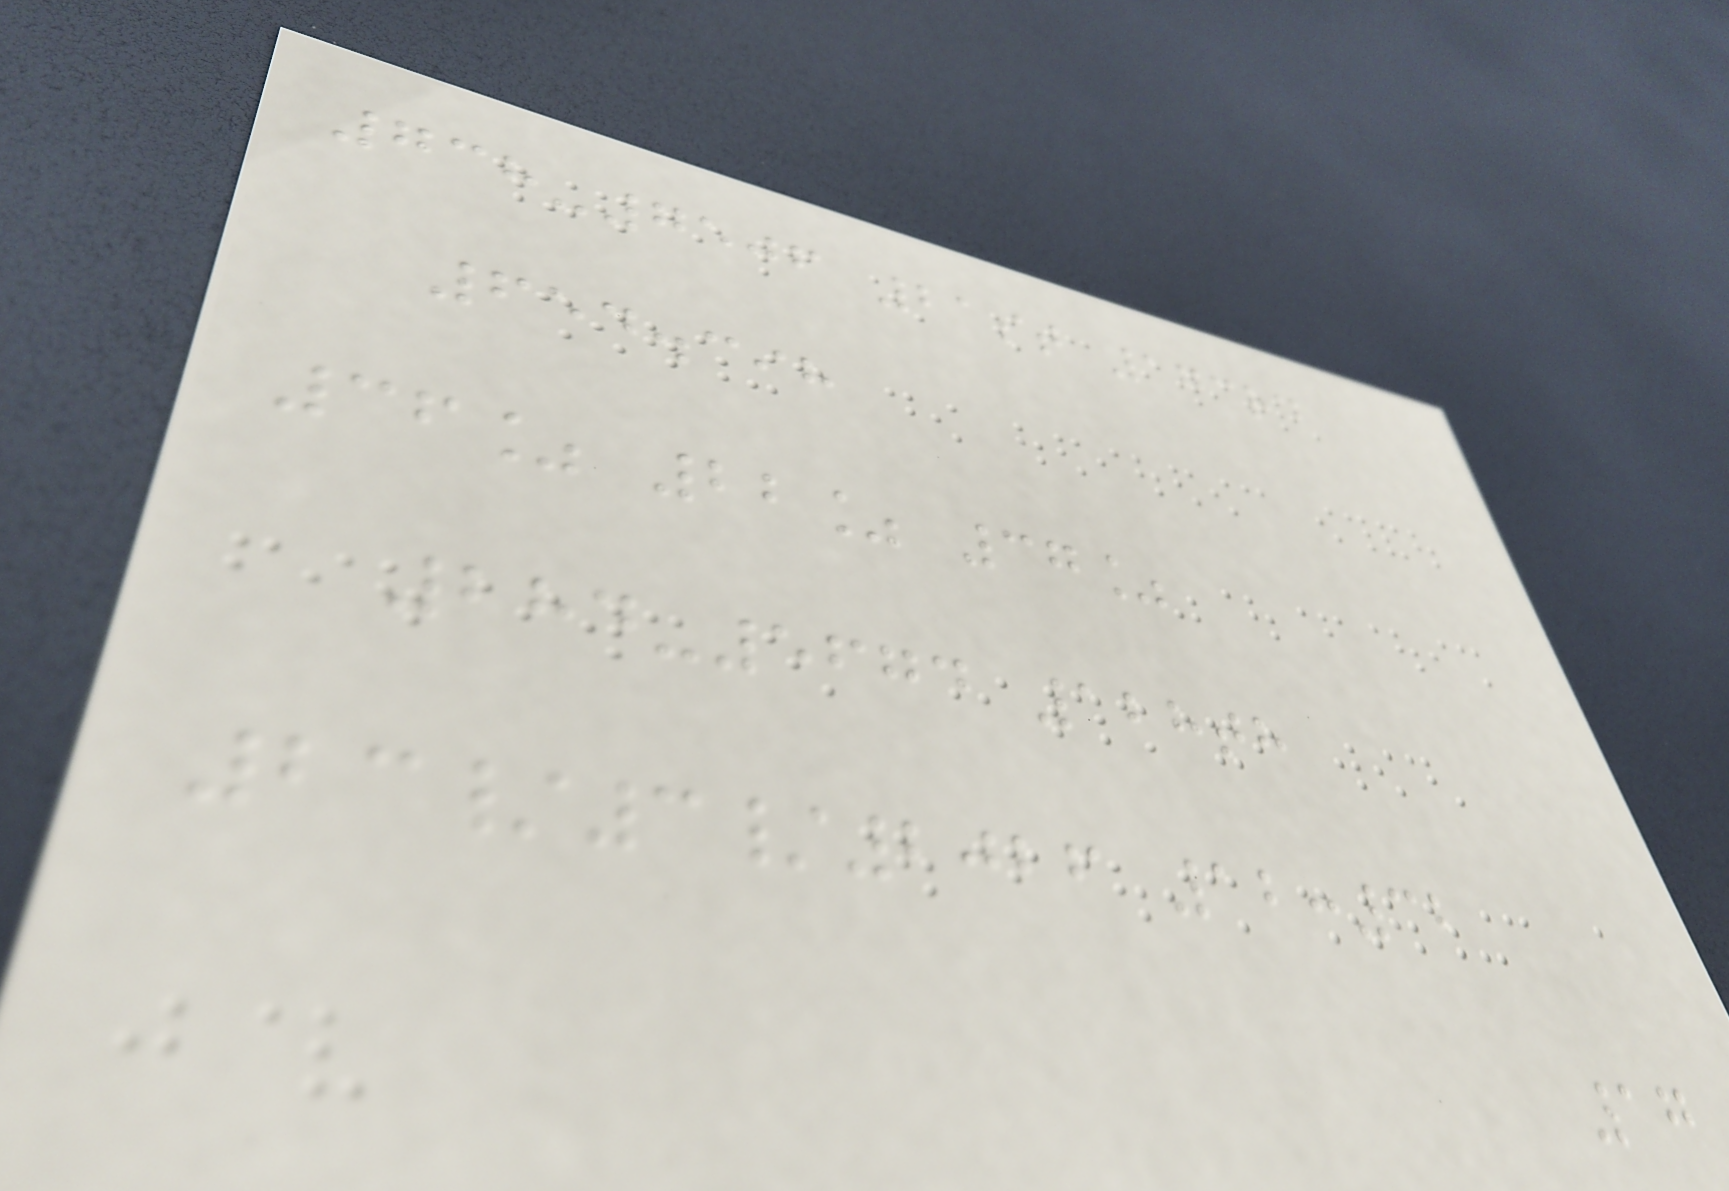738-7506 21st 173rd
654.398
36% 22% 37%
284-5674 128th
23/3/2026 12:32
17
